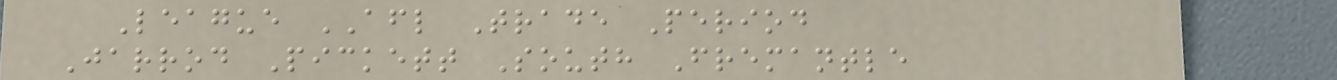League AFL Trade Period
Jarrod Pickett South Fremantle
